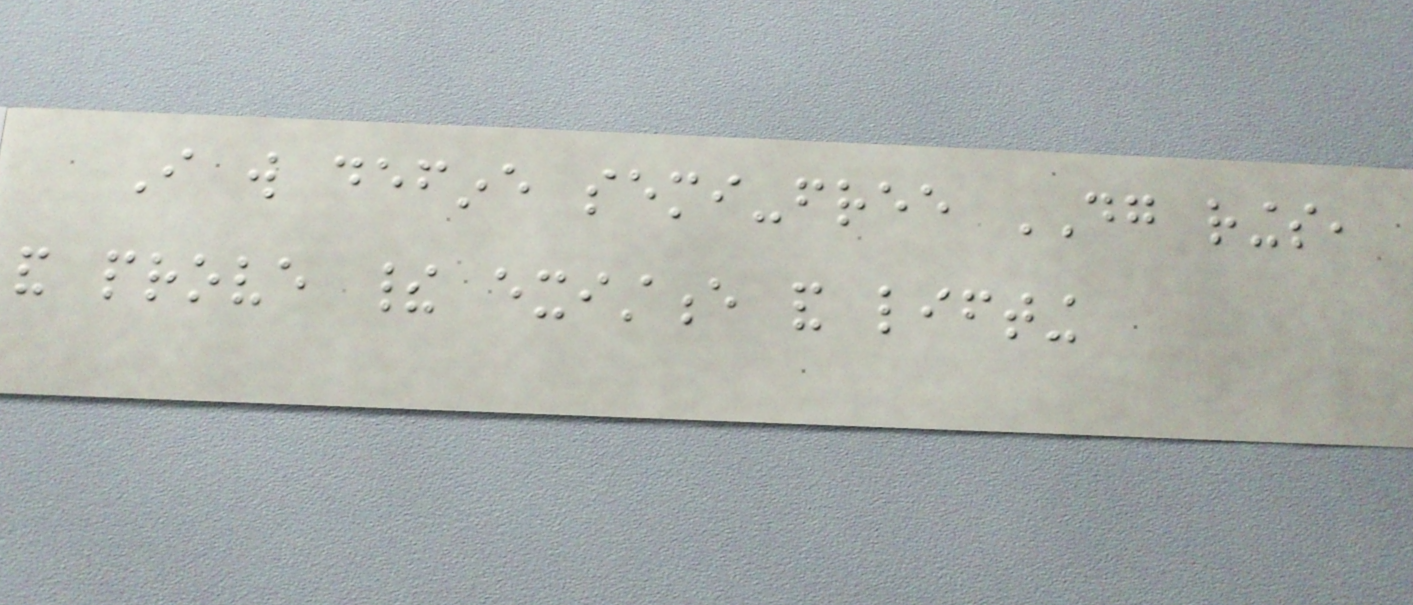I will define semi-free DG rings,
and prove their existence and lifting
